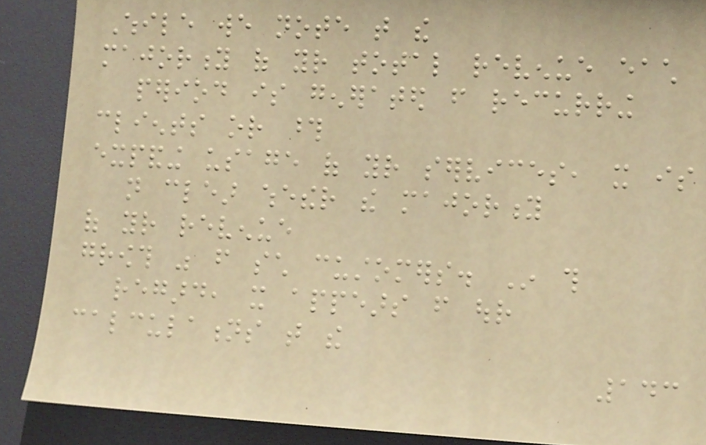While we note that the
majority of your total revenue each
period is generated from recurring
clients or those
expanding usage of your services, it is
not clear whether the majority
of your revenue
growth was from such customers. In this
regard, it appears from our
calculations that the
143
